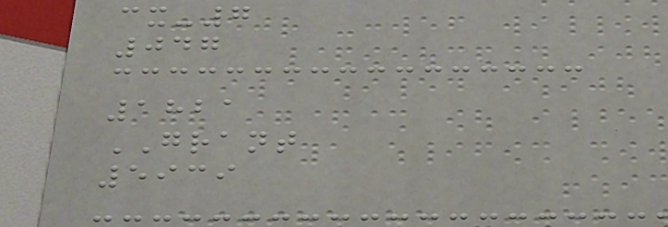cx-7
047
1821
GRANT
5939
